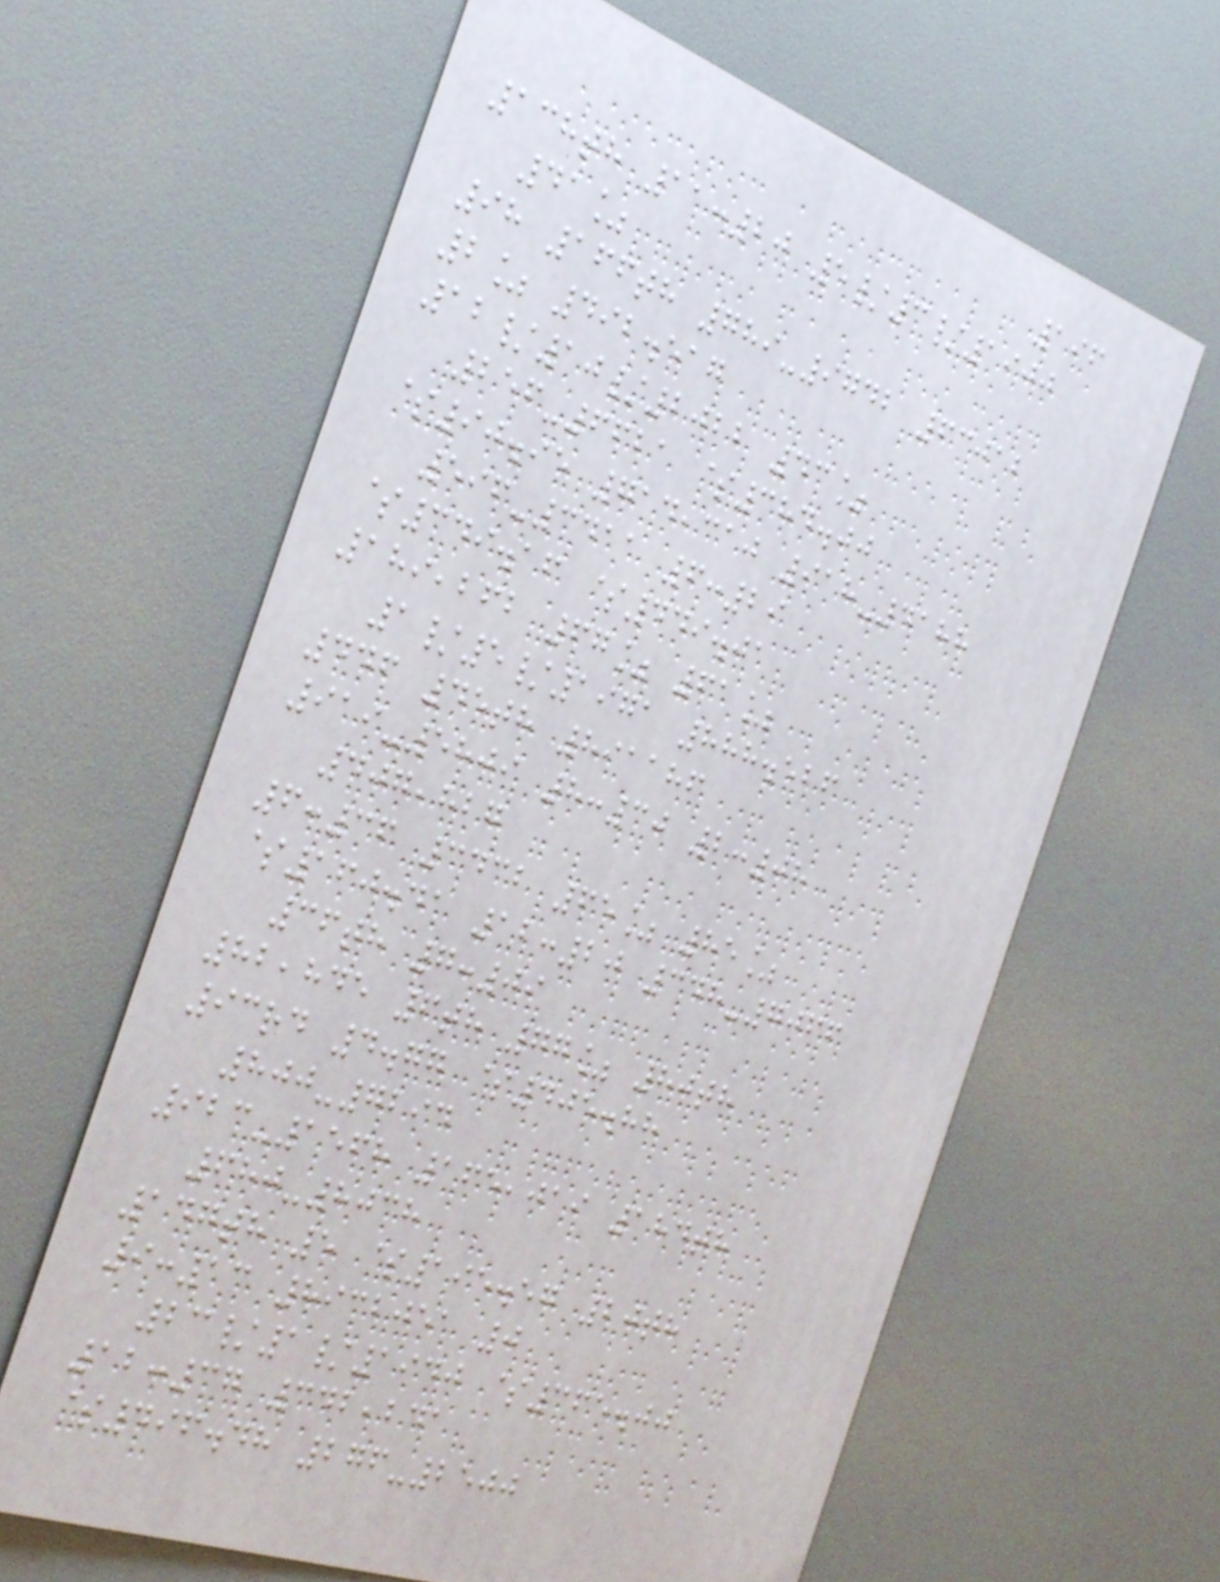196
138th 11:20 5/3/1900
41%
98 166th 789-9742 63012
2% 492.517
12/10/2022 43%
256-6621 $384.00
$90.95 714,310 918-4188
596-3411 6:29
$349.16 $449.01
189,262 67% 61%
1/5/1971 888.526
446 45th 891186
919-5809 8:30 2:08
407,827
6:36 3432 65% 85%
$160.41 12:20 348-7066
36th 7:09
82,845 6th 77% 80th
93rd 4.77 $405.88
800-7294
923-1568 165,019 184th
680-8038
147th 5 $195.57 20th
9:13 8932051 0
23/1/1940 $365.00
12:37 342,241
$496.48 276-2500
